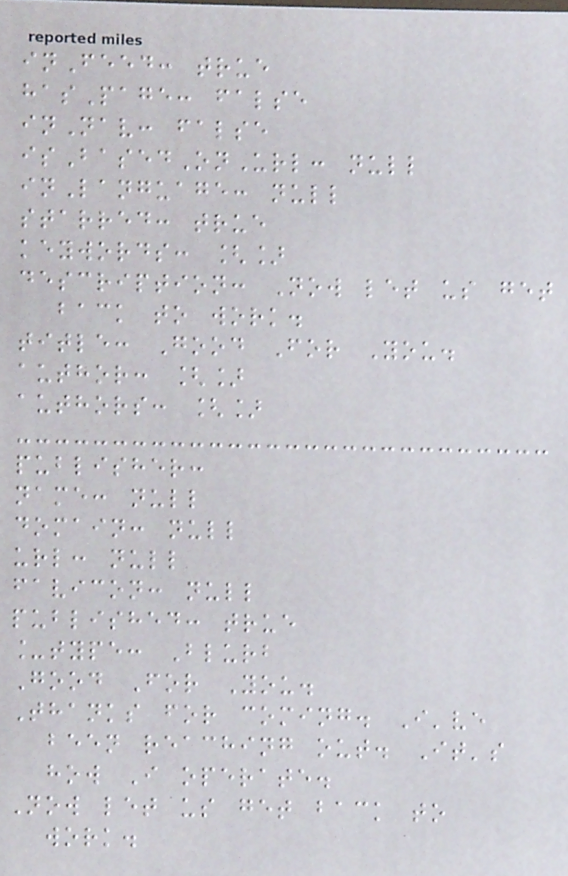inFeed: true
hasPage: false
inNav: false
isBasedOnUrl: null
inLanguage: null
starred: true
keywords: []
description: Now let us get
back to work.
title: Good For You.
author: []
authors: []
publisher:
name: null
domain: null
url: null
favicon: null
published: true
_type: Blurb
Good For You.
Thanks for coming. I've
been reaching out. It's
how I operate.
Now let us get back to
work.
